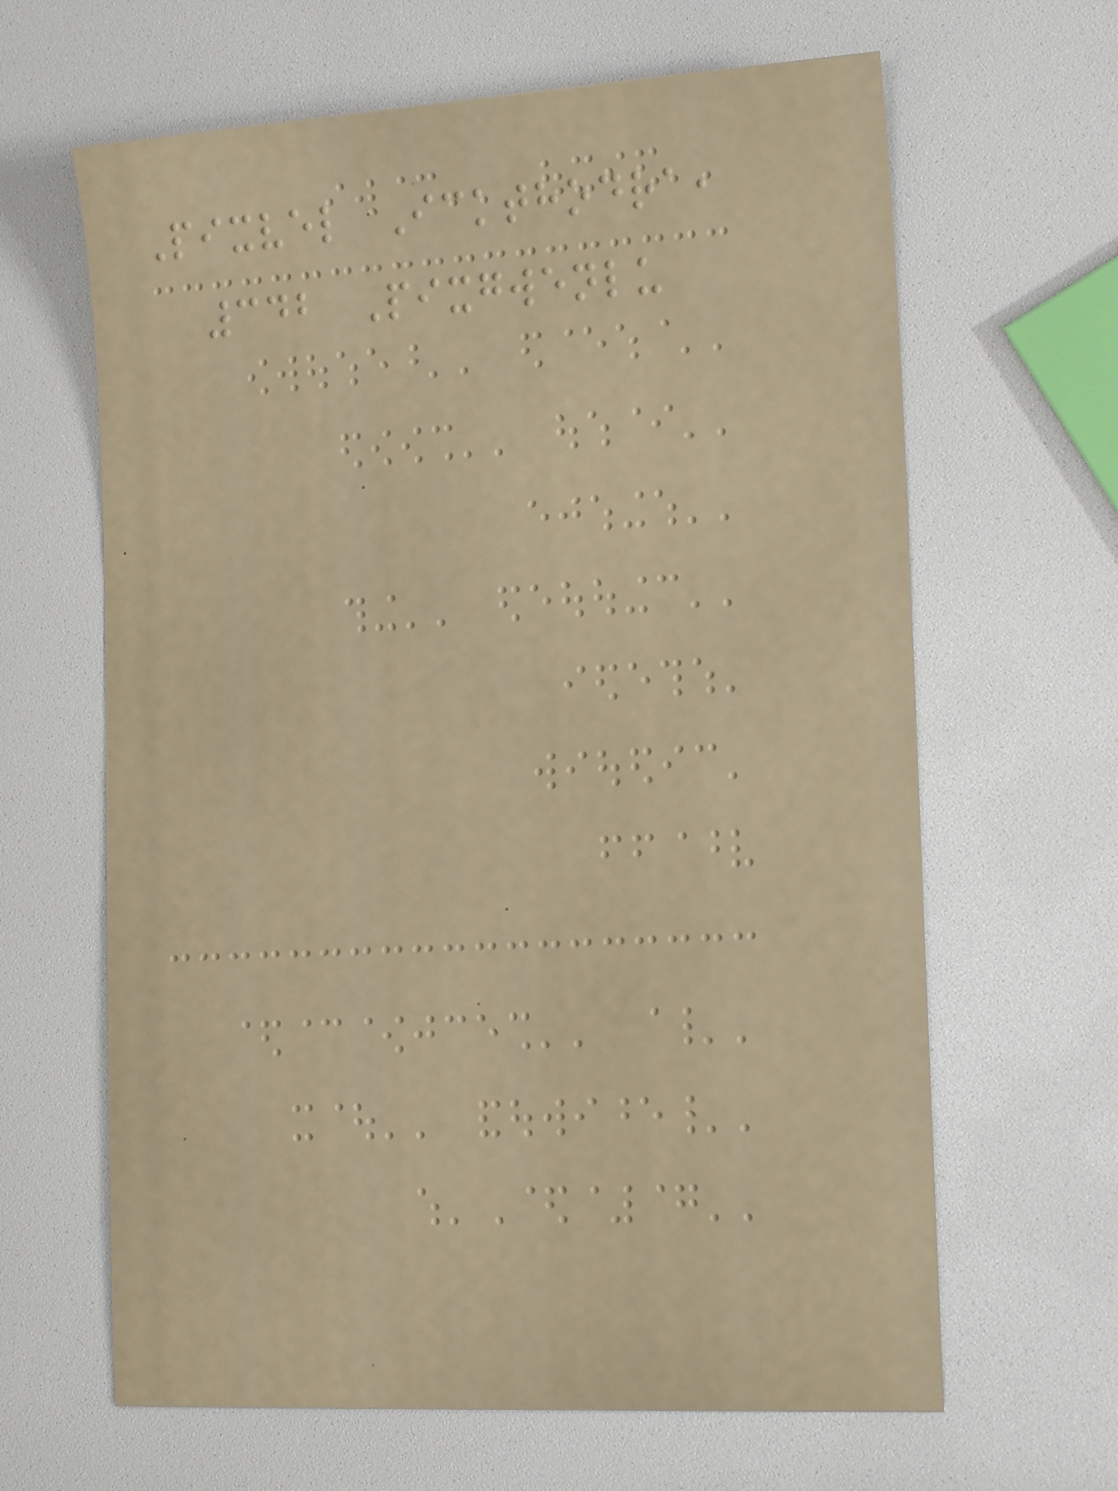Pixvel Ickthodra,
342 Pixgwenlu
